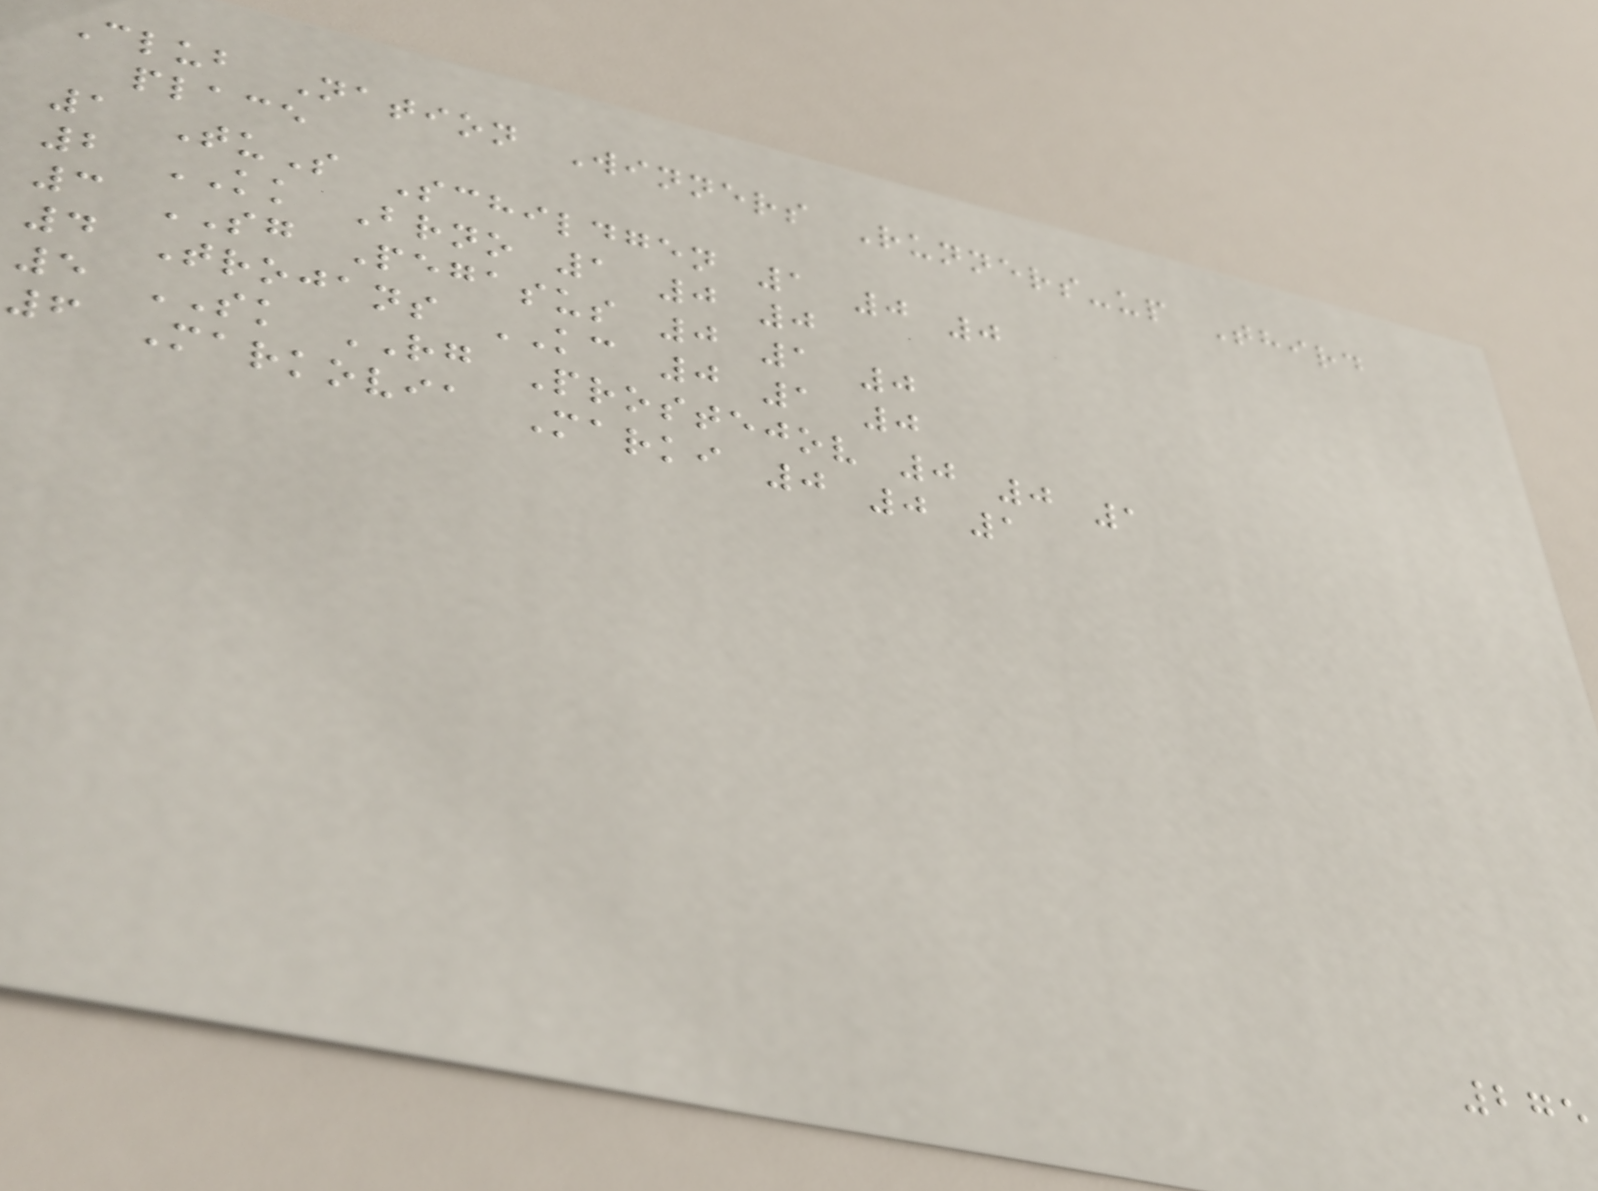Club Nation Winners Runners-up Third
place
1 TuS Schildgen 1 0 0
2 KK Brno 1 0 0
3 SG Pegasus 0 1 0
4 Trojans KC 0 1 0
5 SK RG Prostejov 0 0 1
6 Markovia Marki 0 0 1
275
